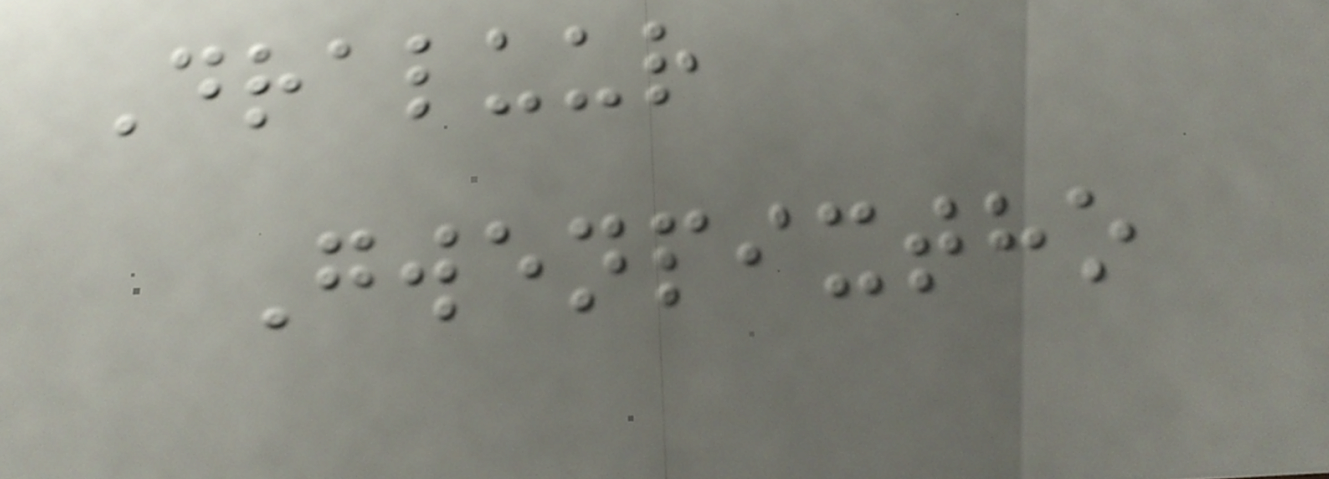Draluur
Gwenpixtho
